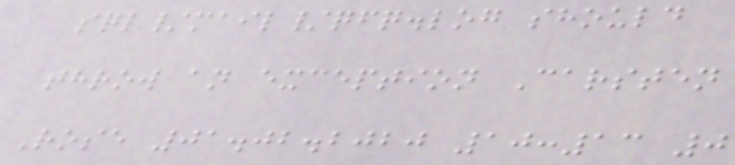sql/mail/qfq.log should
throw an exception Carsten
Rose 01.02.2020 10:13 0
